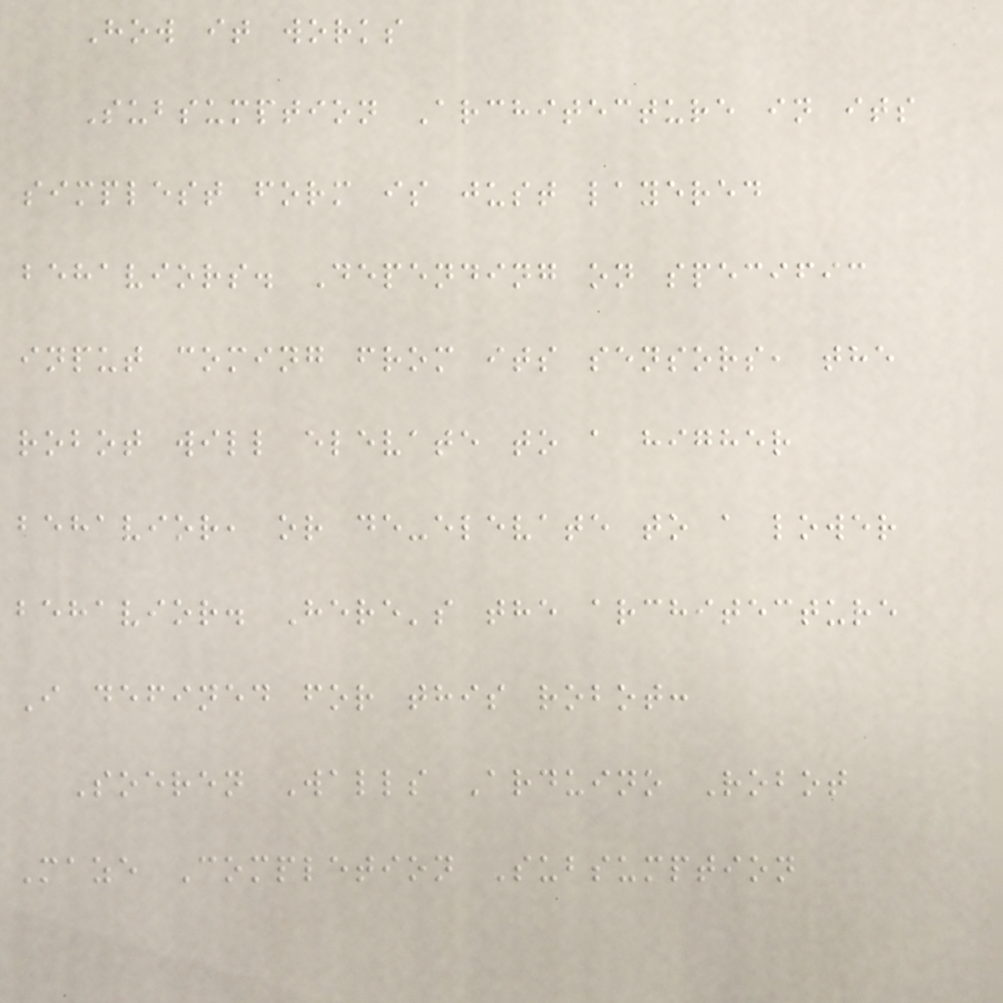How it works
Subsumption Architecture in its
simplest form is just layered
behaviors. Depending on specific
input coming from its sensors, the
robot will elevate to a higher
behavior, or de-elevate to a lower
behavior. Here's the architecture
I defined for this robot:
Soeren Walls Arduino Robot
Maze Completion Subsumption
